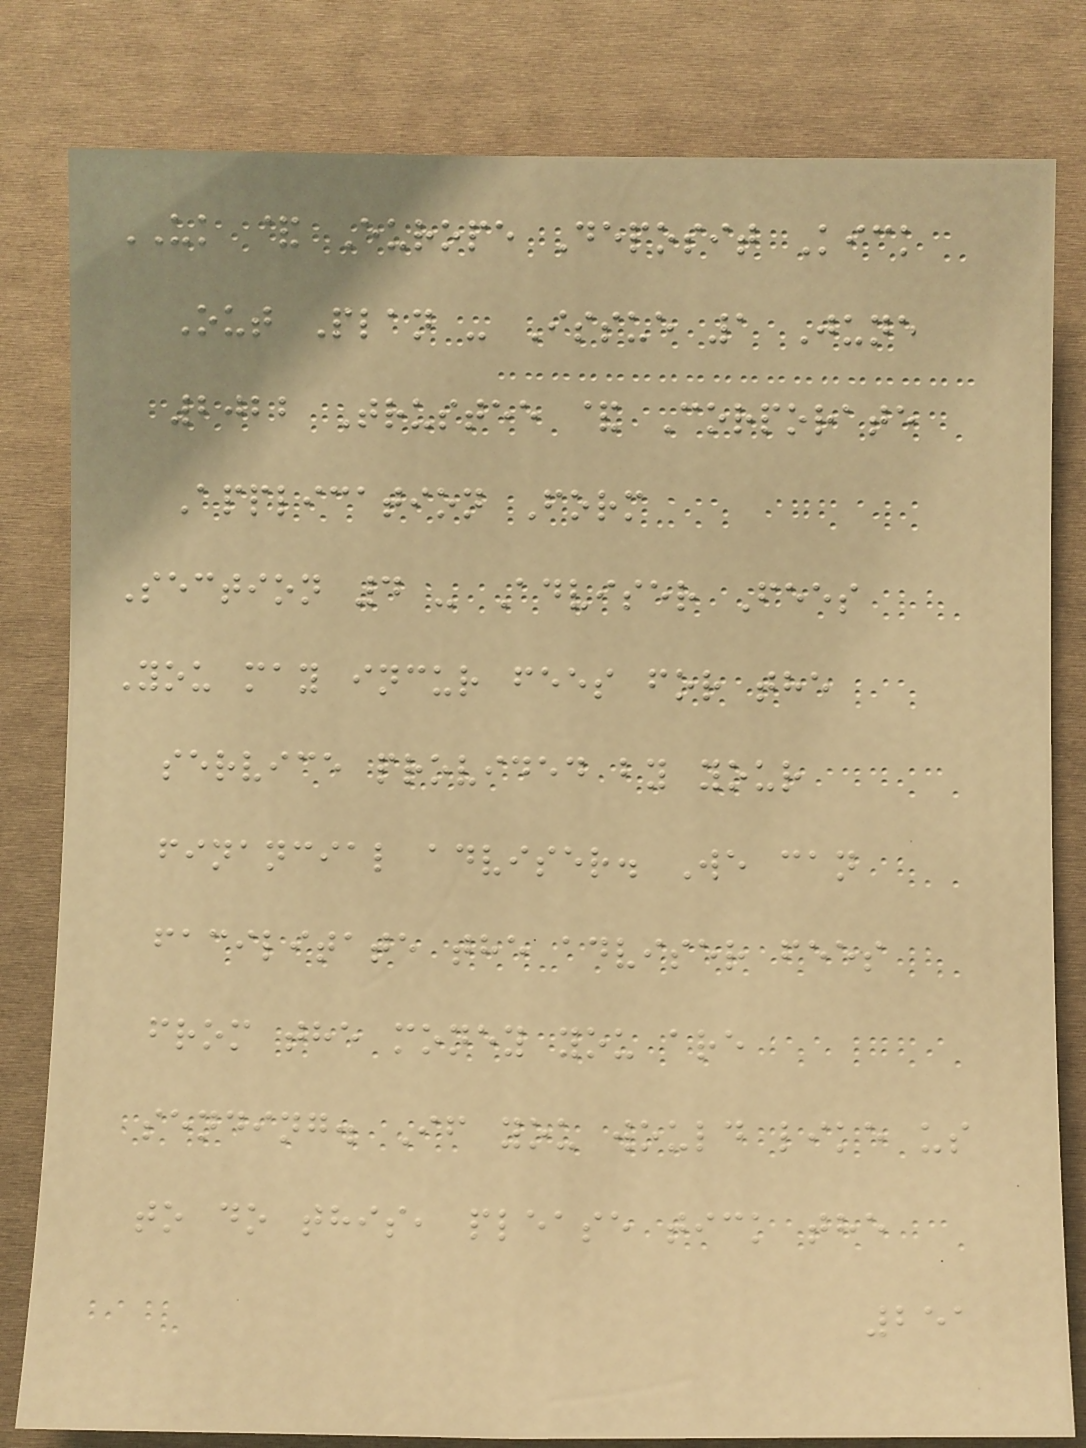UK & Europe Deposit Kick
Out Plan - Issue 1 June
2022 Trustee & Corporate
Application Form
Section 4 - Adviser Fees
You may incur fees for the
service provided by your
financial adviser. We can
facilitate the adviser fees
from the money you are
sending. If you would like us
to do this, please tick the
251
